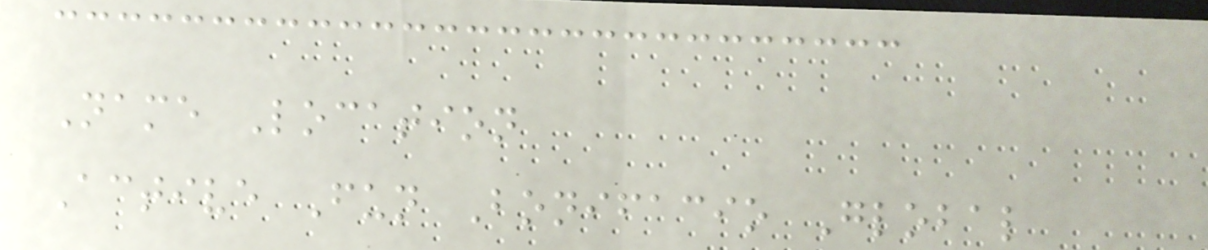Name Location
Active Fun Bonifacio Global
